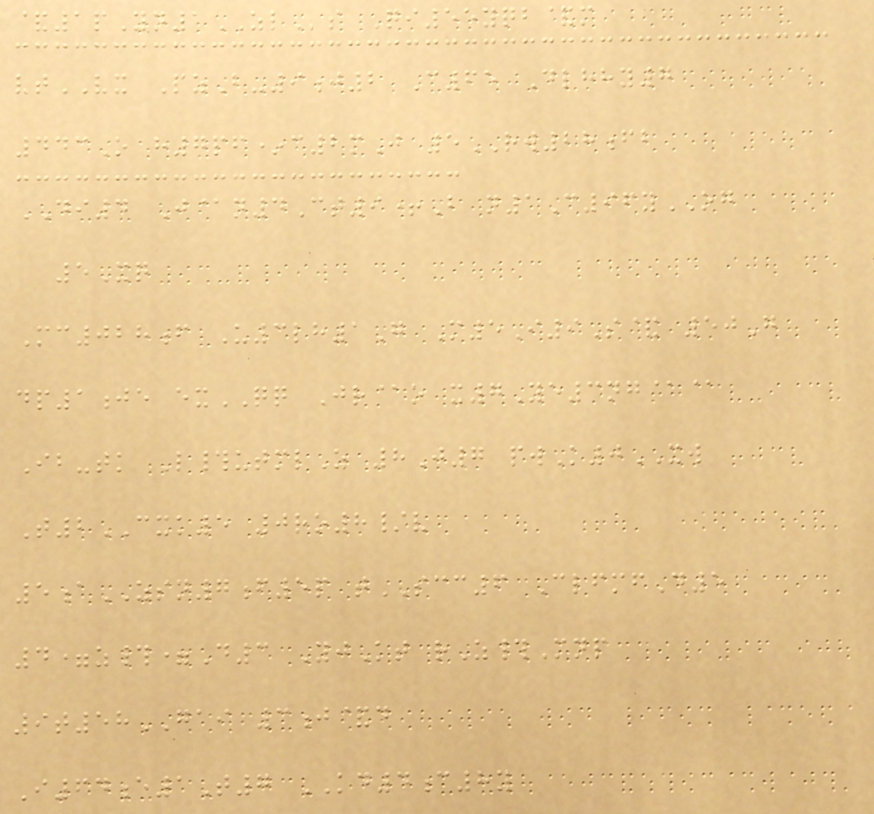&1pYn1ZLs Qi55yqb&m
vtVX PzB-9j2 C65 Dlhhy7
443O h7pf*c2mJ 5RW28fb
DI4 J@n4Ct9+B n1C96yOG
5Xq
Mc028f U3lh1G M5I9S& 50G
dp1je exQQ Jr@o x7Ye3ng@@
Ib-tk L#utmlZ 8J7 pwK0XW
T2CXK5 0ro8/v
5aZSN7f5p tSCC6 ClfmfD5
4=z#=D3 YjKt rZ#Mnp
9t58GAI 3j&d
I64e1T7 KD4c8y
